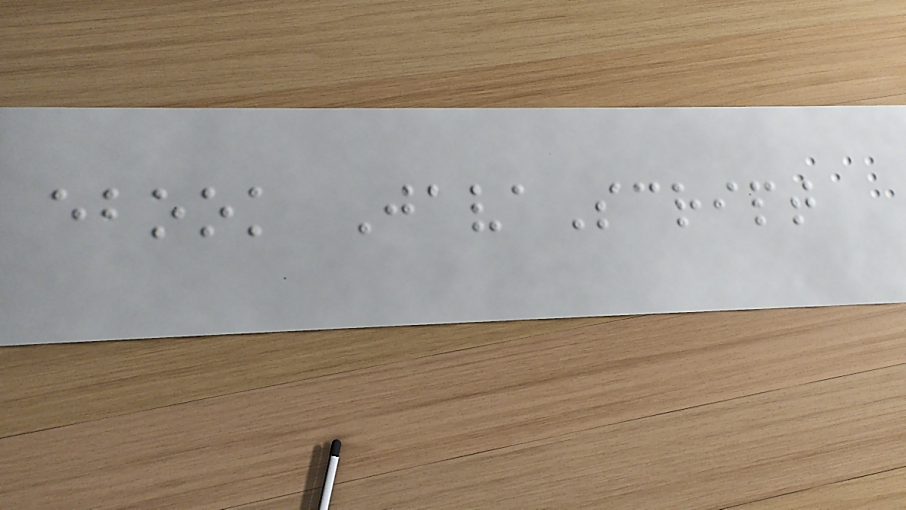ebook JavaScript
